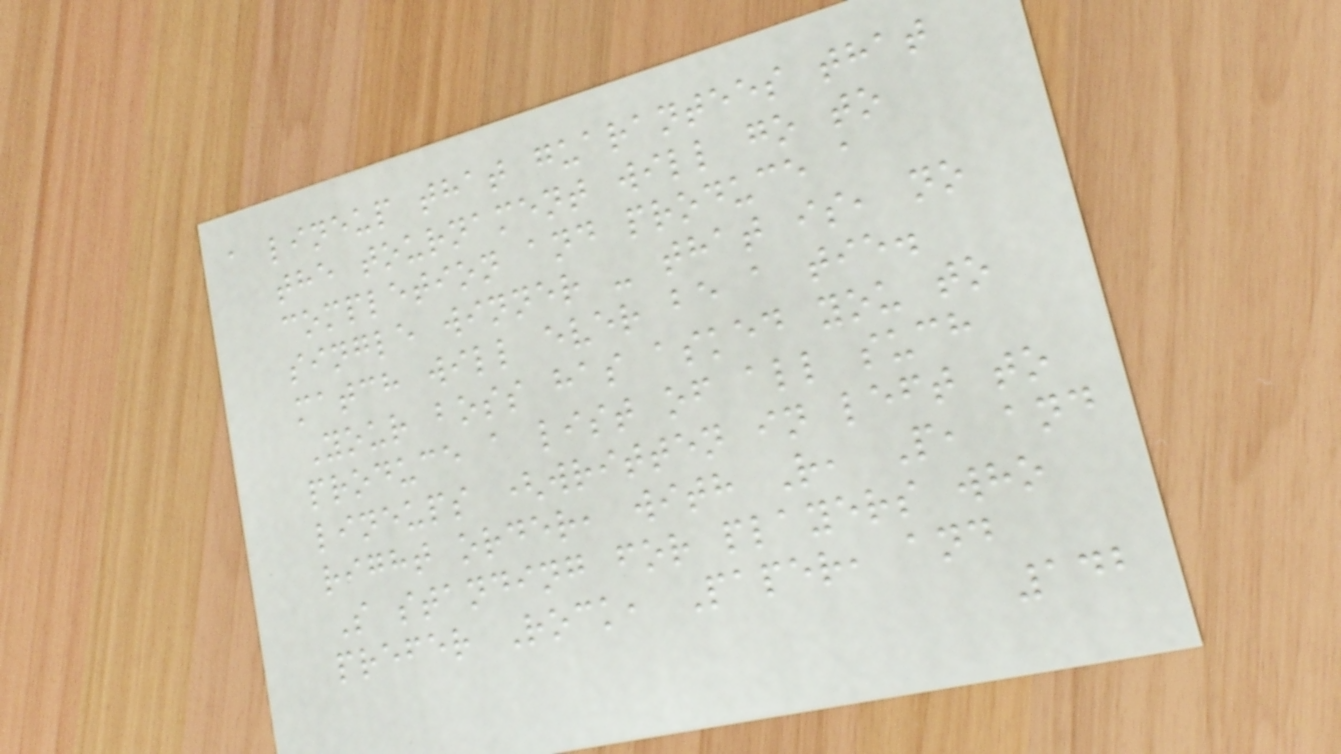a lineup that guarantees that
the tournament will go to
completion and produce a
single winner - that is, no
match will ever be a tie.
Your boss has asked you to
produce a list of all such
lineups (written in left to
right order, with R, P, and
S standing for players who
prefer Rock, Paper, and
142
